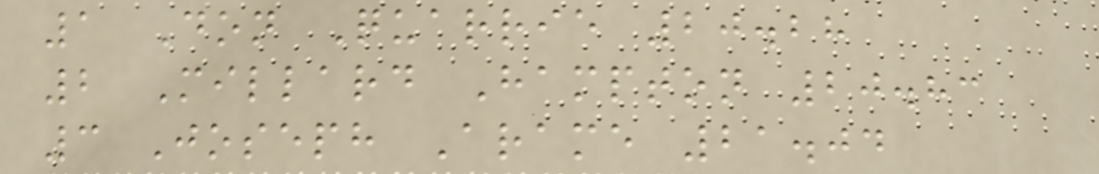1 Don Quarrie 20.28
2 Millard Hampton 20.83
3 Joseph Arame 21.04
